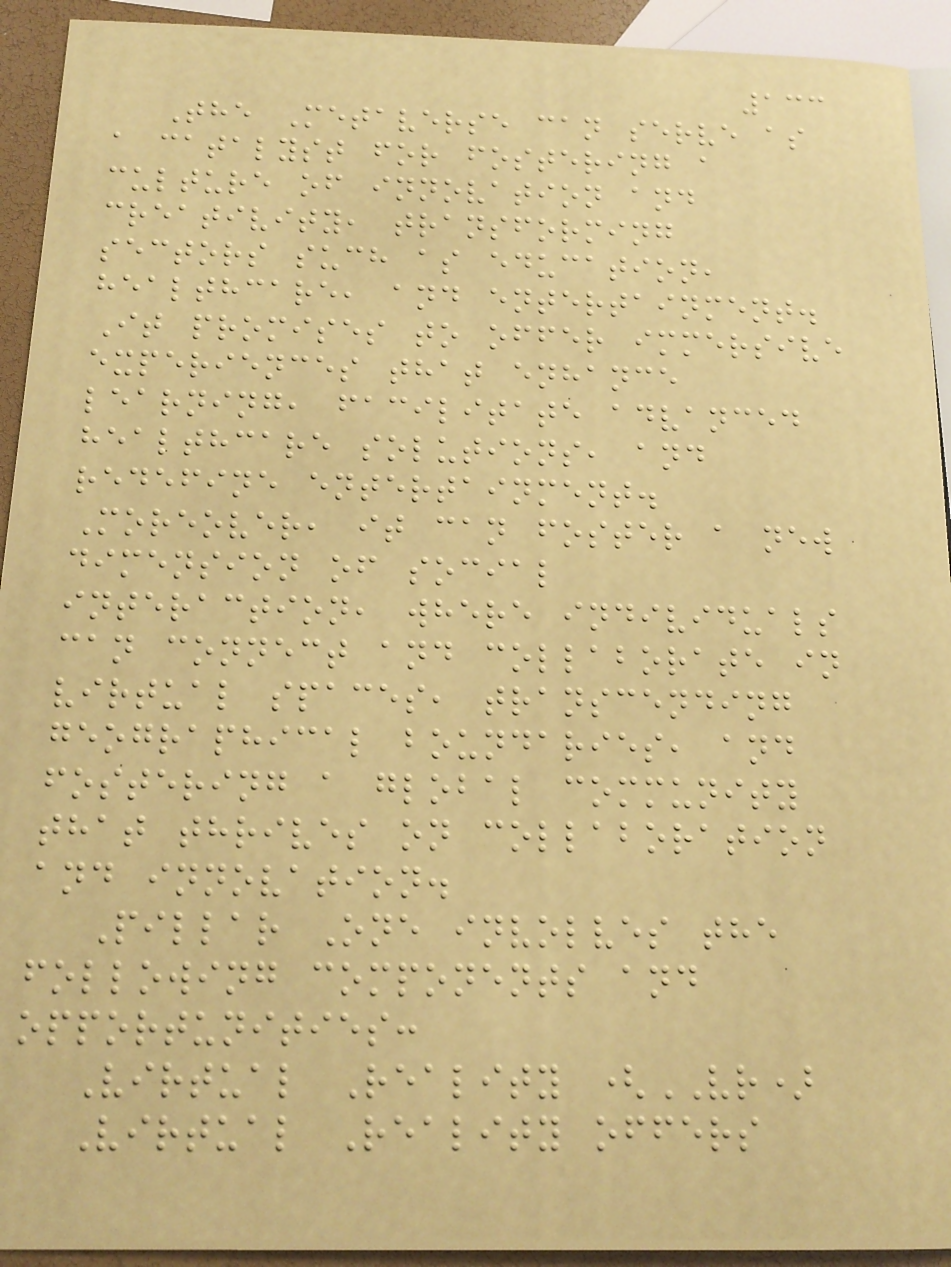133
The Metaverse can serve as
a catalyst for fostering a
culture of innovation and
creativity, transforming
sectors such as education,
healthcare, and entertainment.
It promises to offer immersive
experiences that enhance
learning, facilitate advanced
healthcare solutions, and
redefine entertainment.
Moreover, it can foster a new
dimension of social
interaction, where individuals
can connect and collaborate in
virtual spaces, transcending
geographical boundaries, and
fostering a global community
that thrives on collaboration
and innovation.
Pillar One involves the
following components and
opportunities:
Virtual Reality (VR)
Virtual Reality offers
